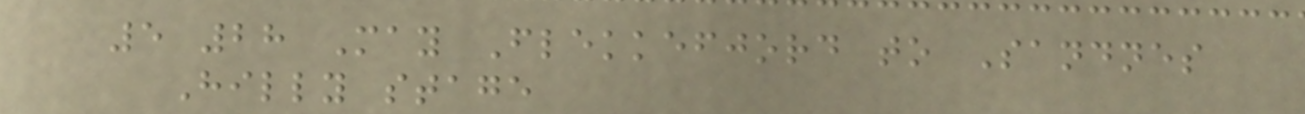5 28 May Flekkefjord to Sandnes
Hilly stage
